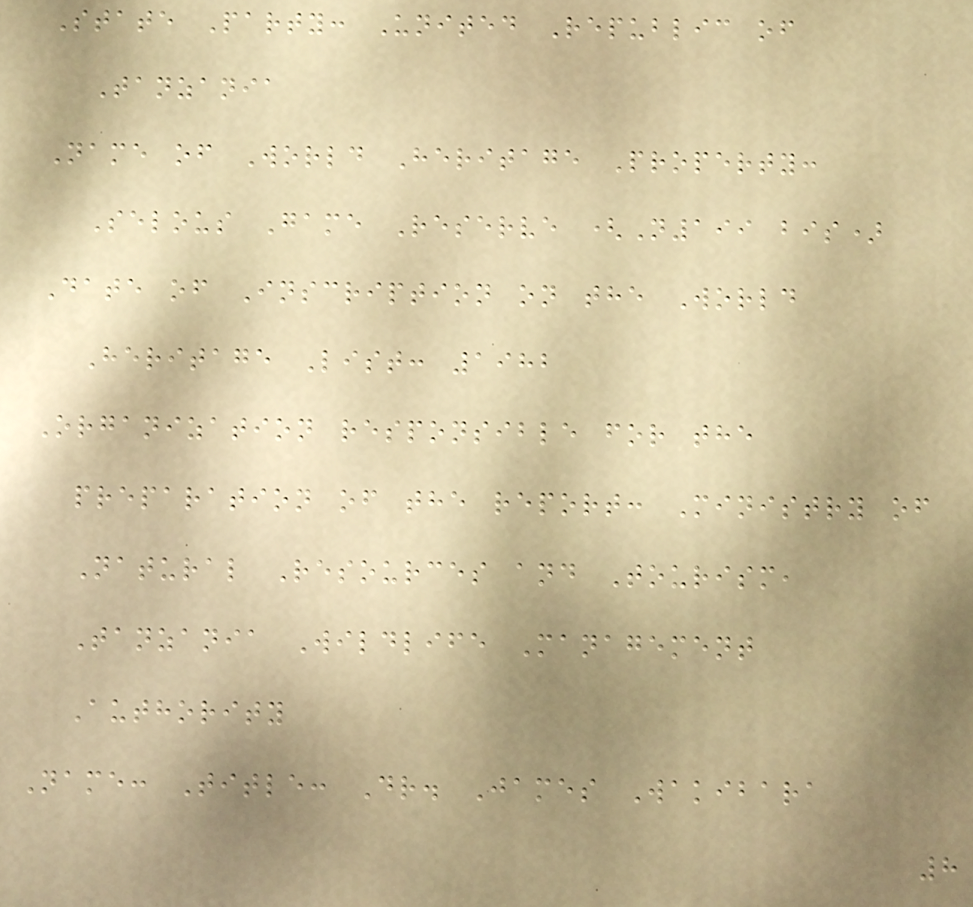State Party: United Republic of
Tanzania
Name of World Heritage Property:
Selous Game Reserve (N199 bis)
Date of Inscription on the World
Heritage List: 1982
Organization responsible for the
preparation of the report: Ministry of
Natural Resources and Tourism,
Tanzania Wildlife Management
Authority
Name: Title: Dr. James Wakibara
8
